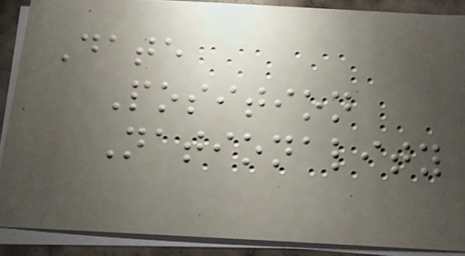Date
Position
Nationality
